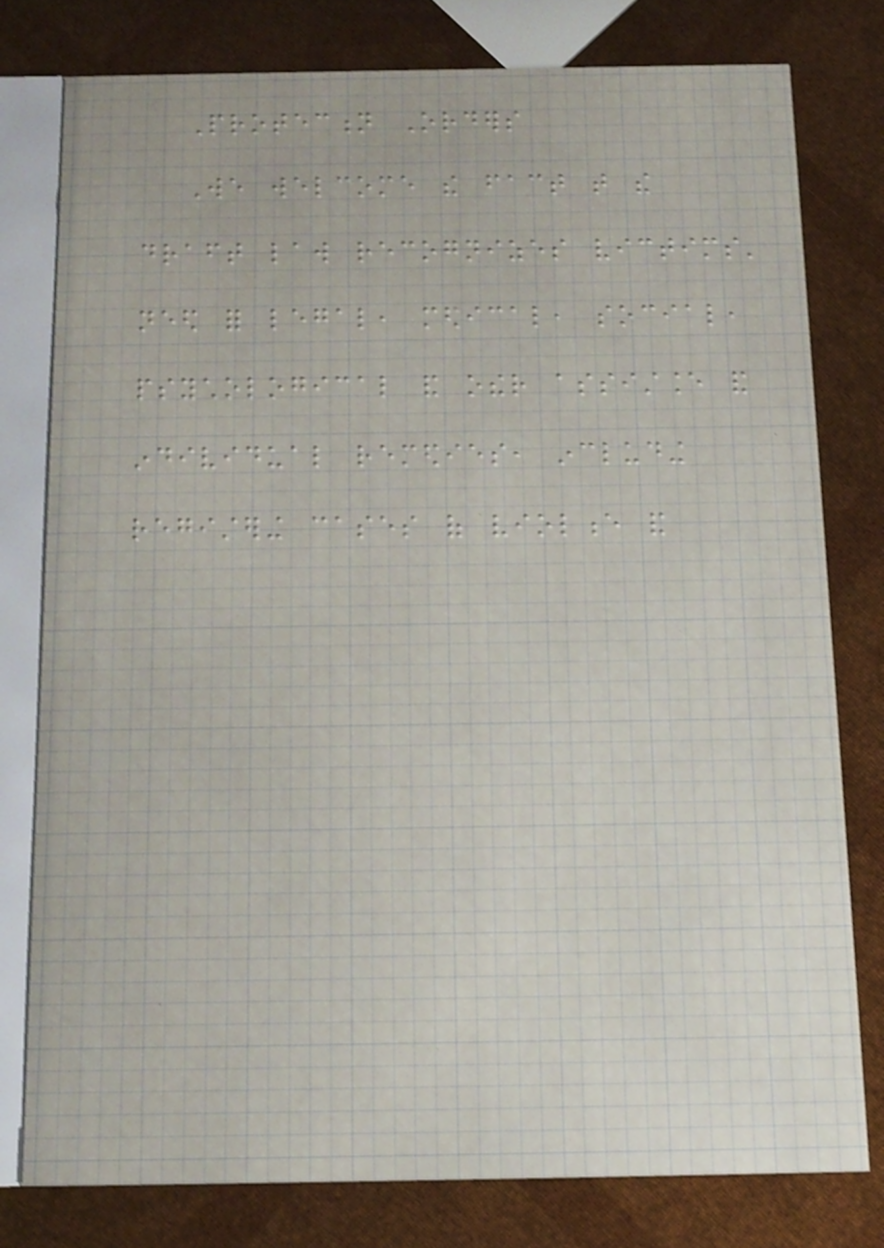Protection Orders
We welcome the fact that the
draft law recognizes victims'
need for legal, medical, social,
psychological and other assistance and
individual remedies, including
registering cases of violence and
